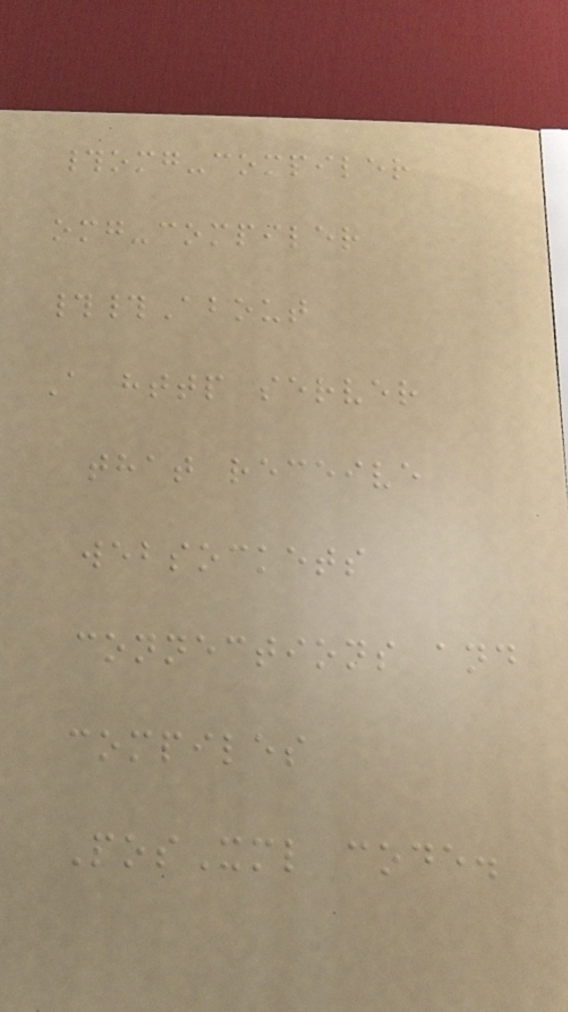#omg-compiler
omg-compiler
##About
A http server
that receive
websockets
connections and
compiles
PosXml code.
